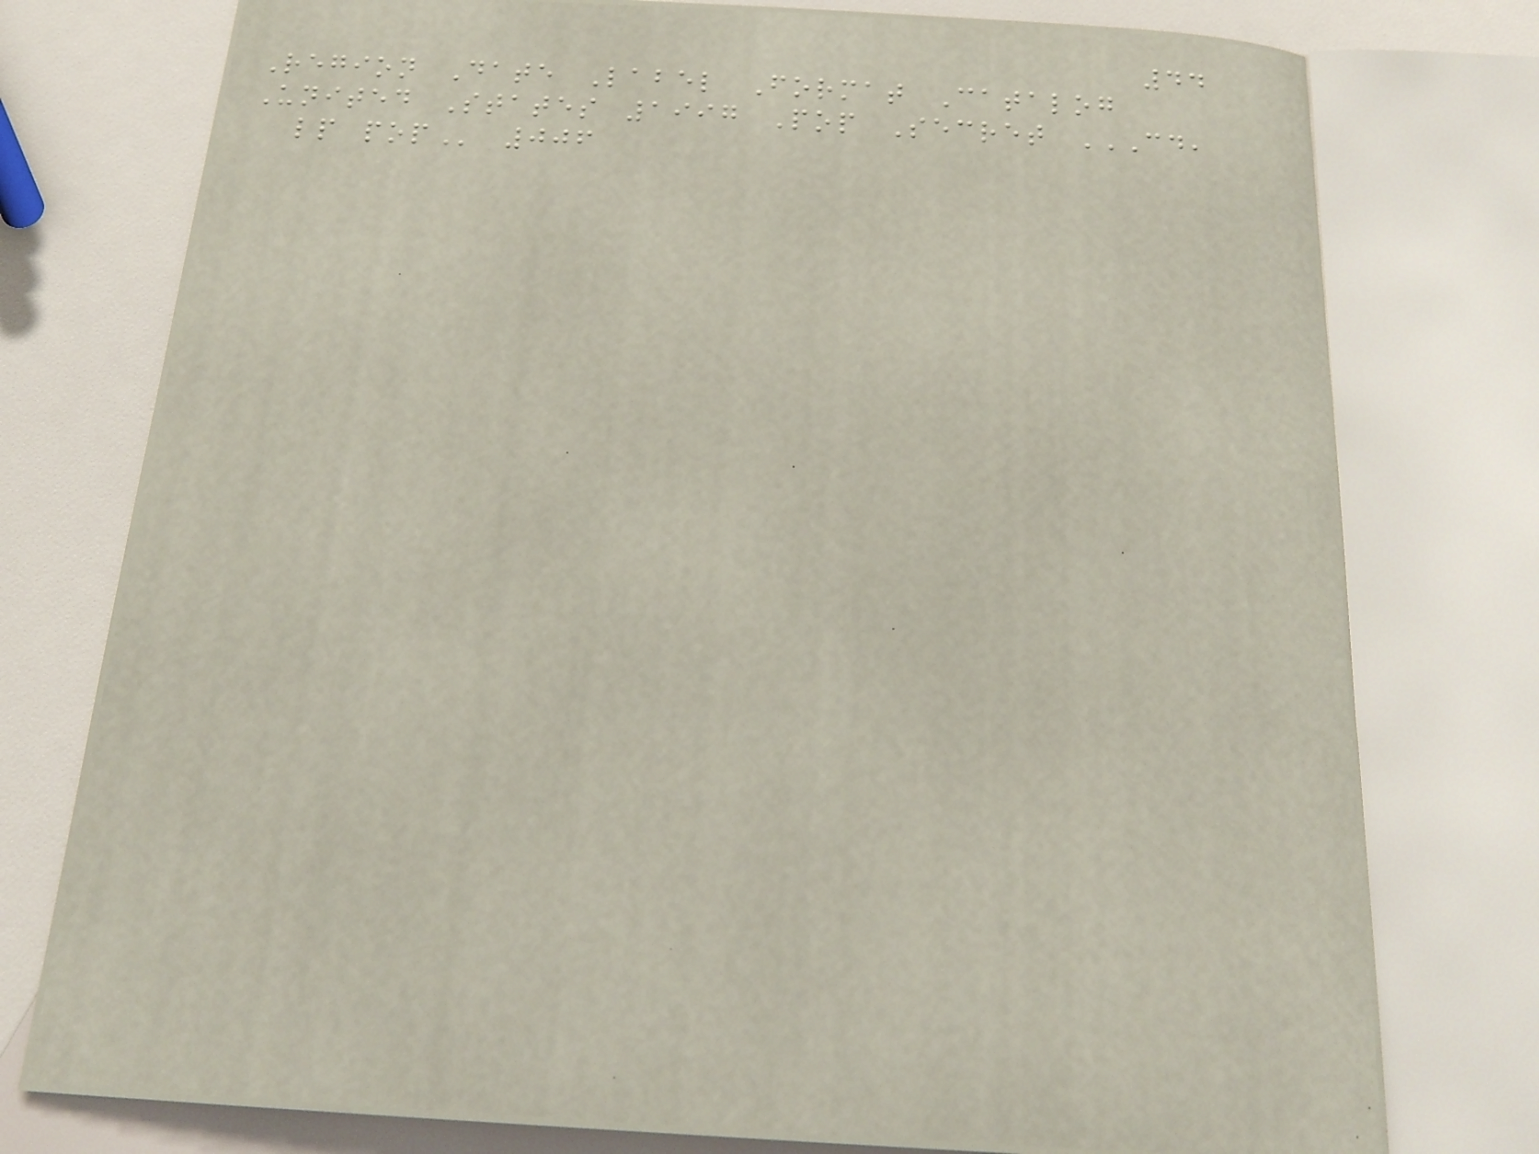44
Region Date Label Format Catalog
United States 1997 Pop Secret CD,
LP POP 006
